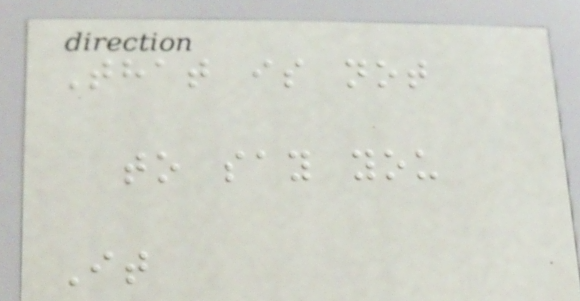That is not
to say you
It
